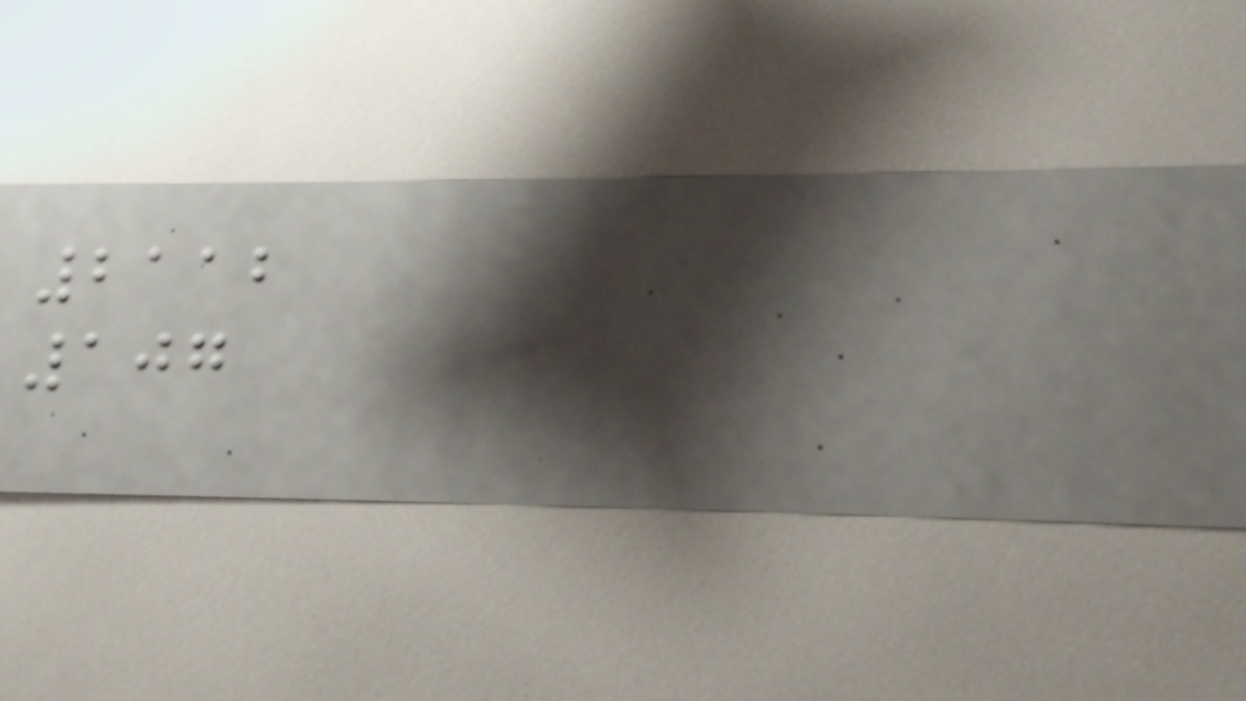2112
107
